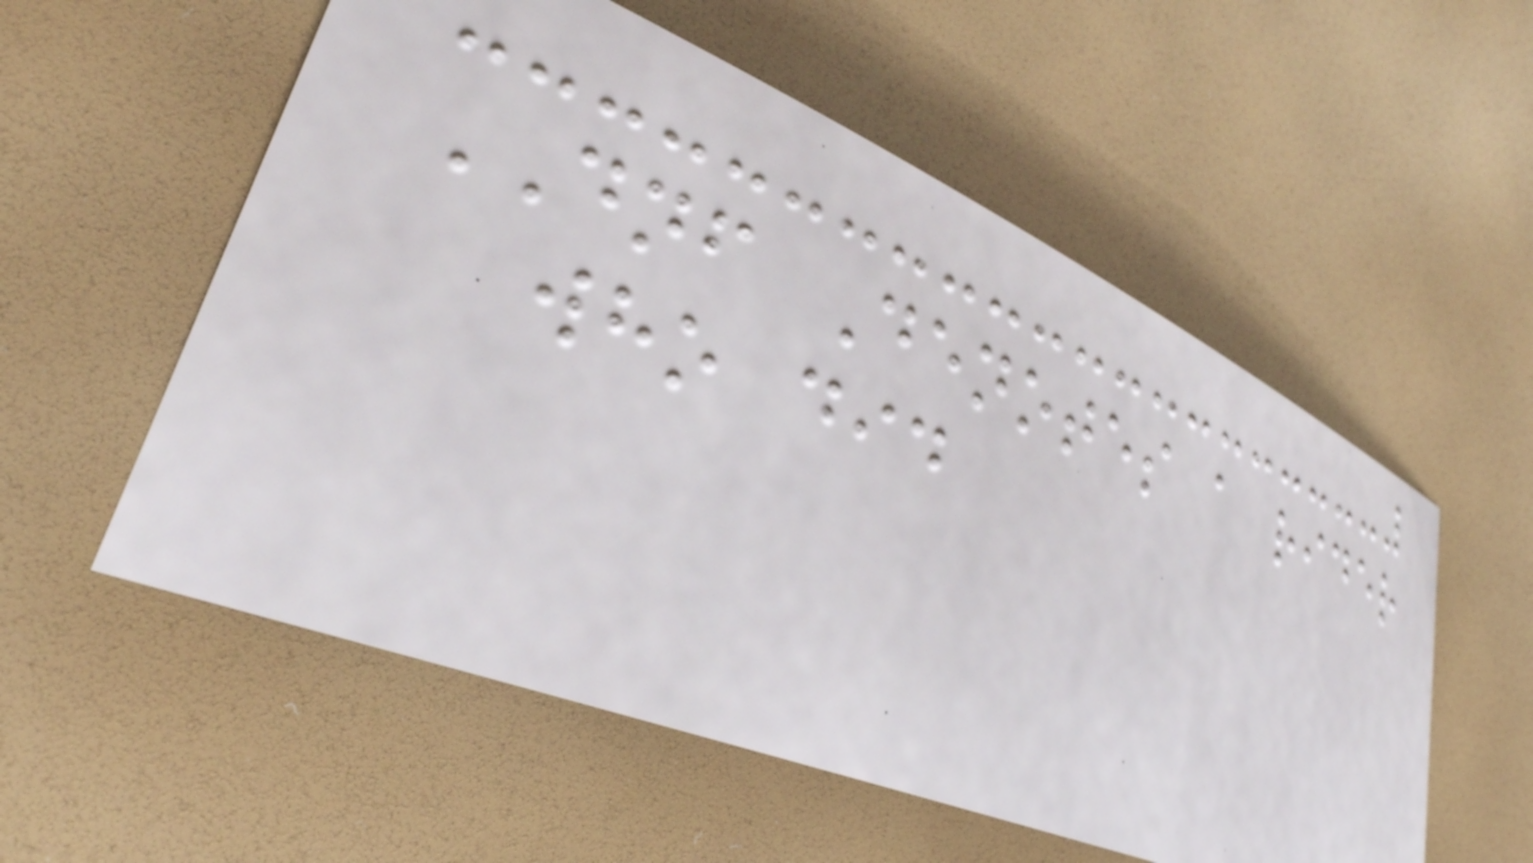DNF Denotes a rider
who did
